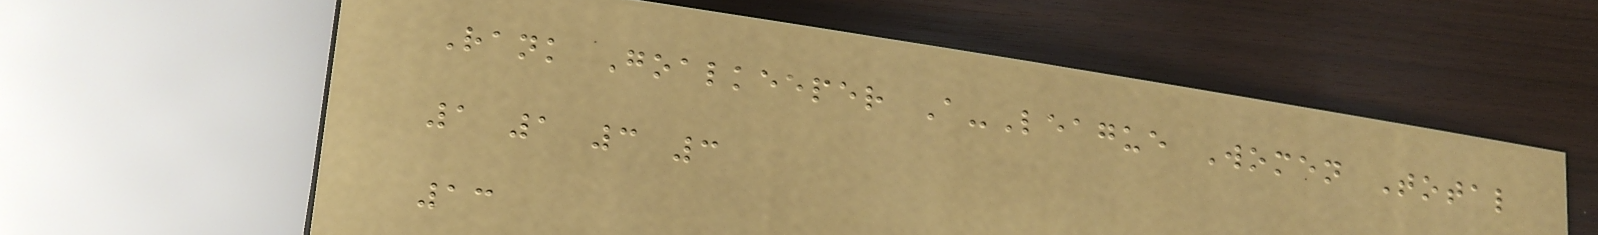Rank Goalkeeper A-League Women Total
1 1 3 3
13
